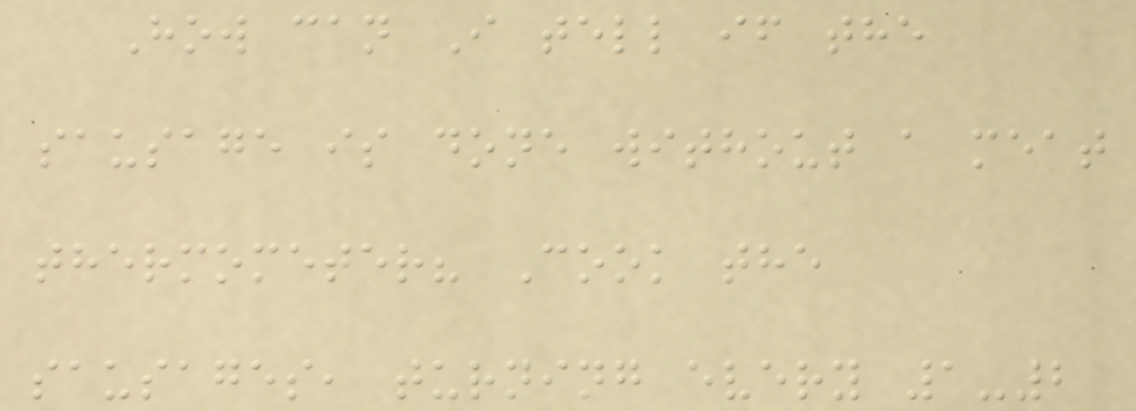How can I tell if the
sausage is done without a meat
thermometer? Cook the
sausages, turning every 1-2
